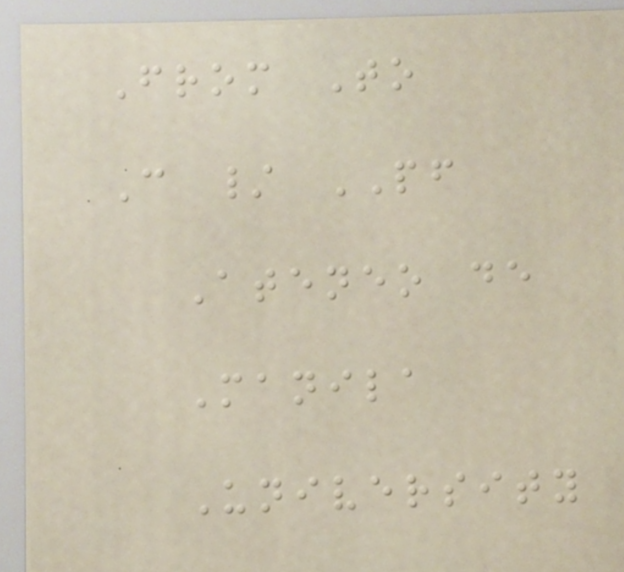From To
C / PF
Ateneo de
Manila
University
